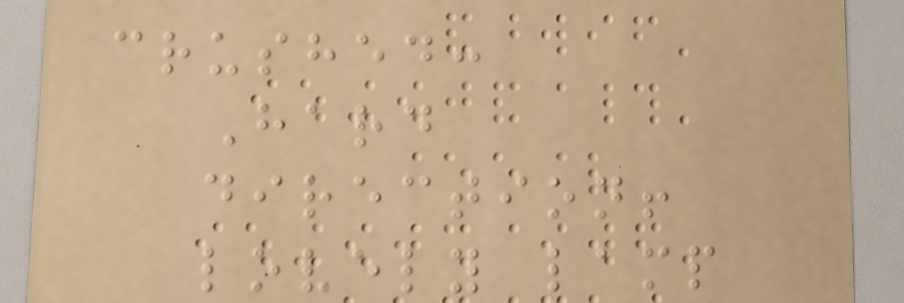crushed:
Hard
direction!
lovely lamp
